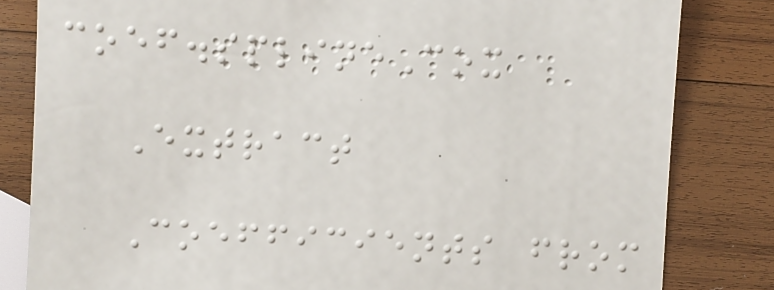coef.splineCox
Extract
Coefficients from
